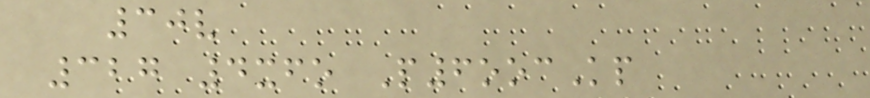30v
327 4xfo P6oocKp
